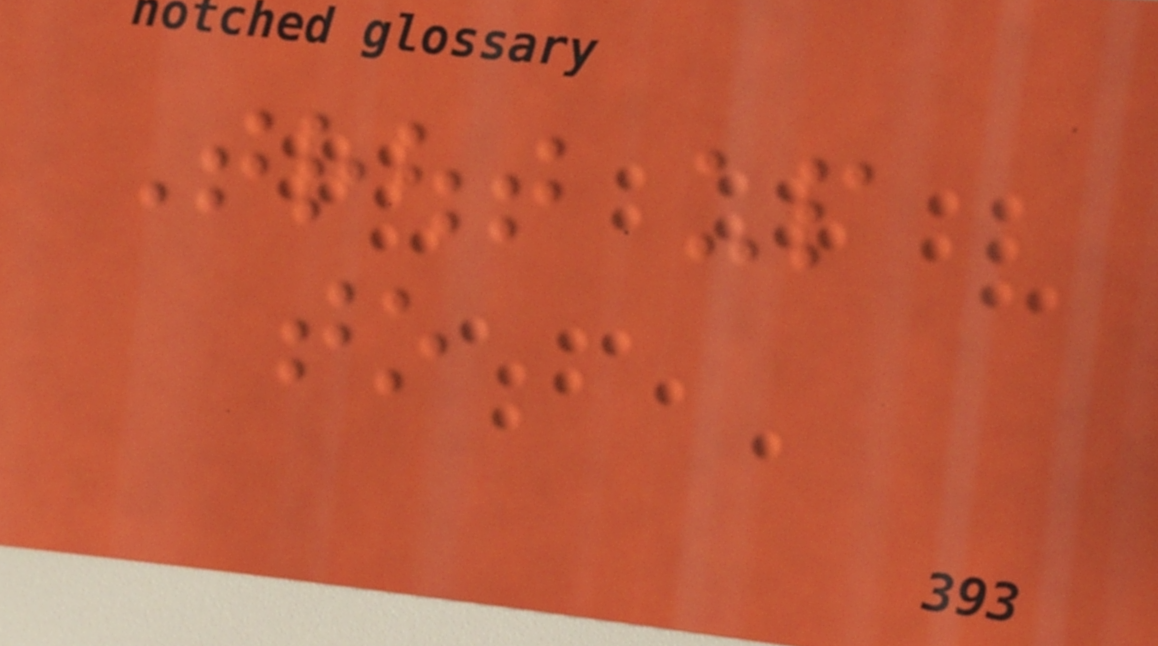Trout up
to
